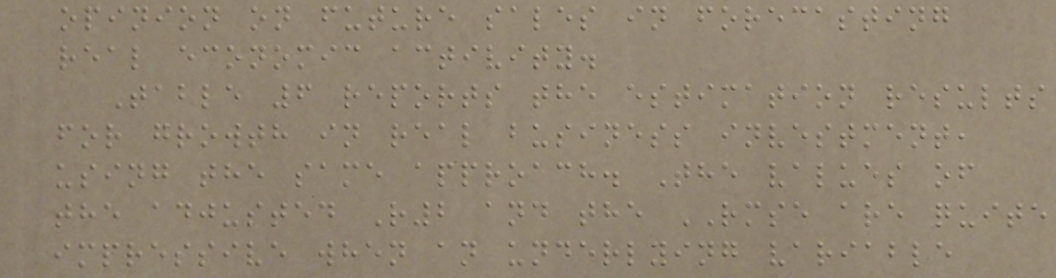opinion on future sales in forecasting
real economic activity.
Table 6 reports the estimation results
for growth in real business investment,
using the same approach. The values of
the adjusted R2 and the RMSE are quite
impressive when an underlying variable
